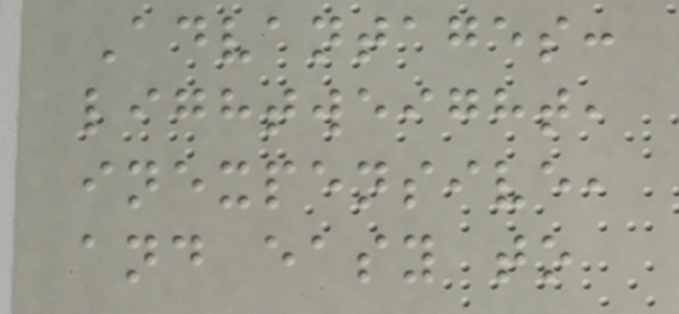Advantages:
lightweight,
inexpensive,
and easy to
